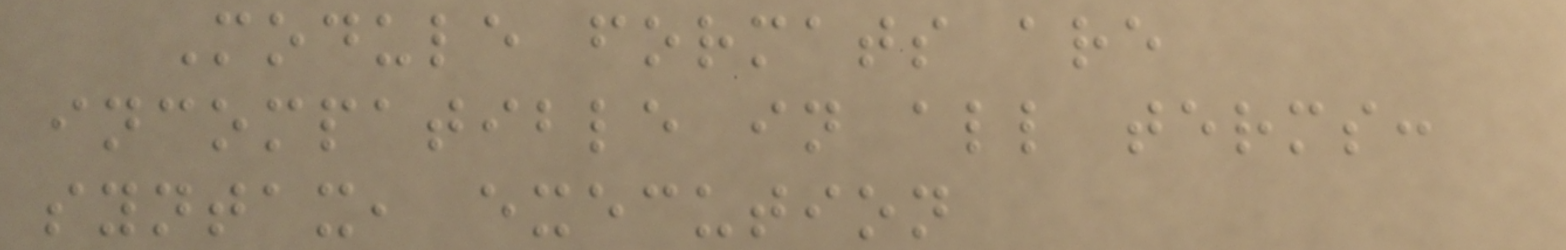Module formats are
incompatible in all terms:
syntax, execution
